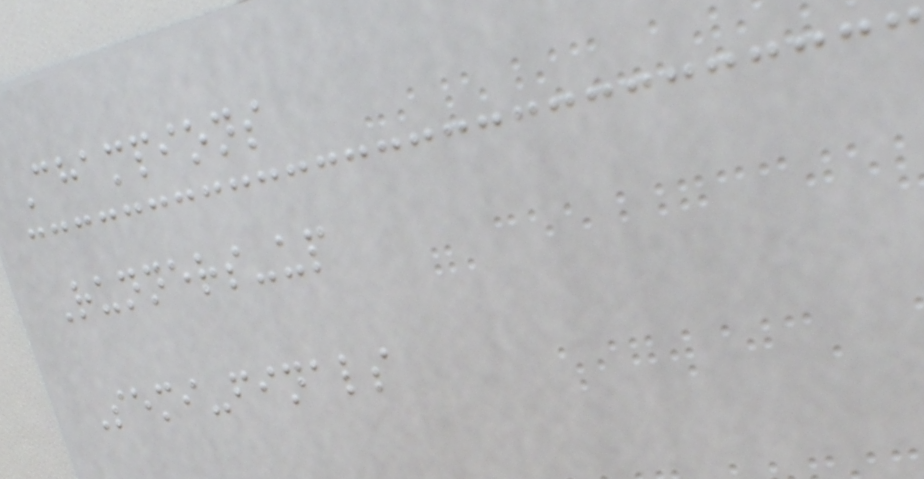Champions
Runners-up
Semi-finals
